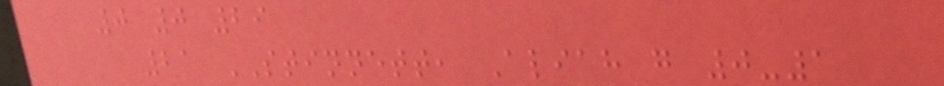0 0 29
21 STINNETT, Aliah g 0-1
